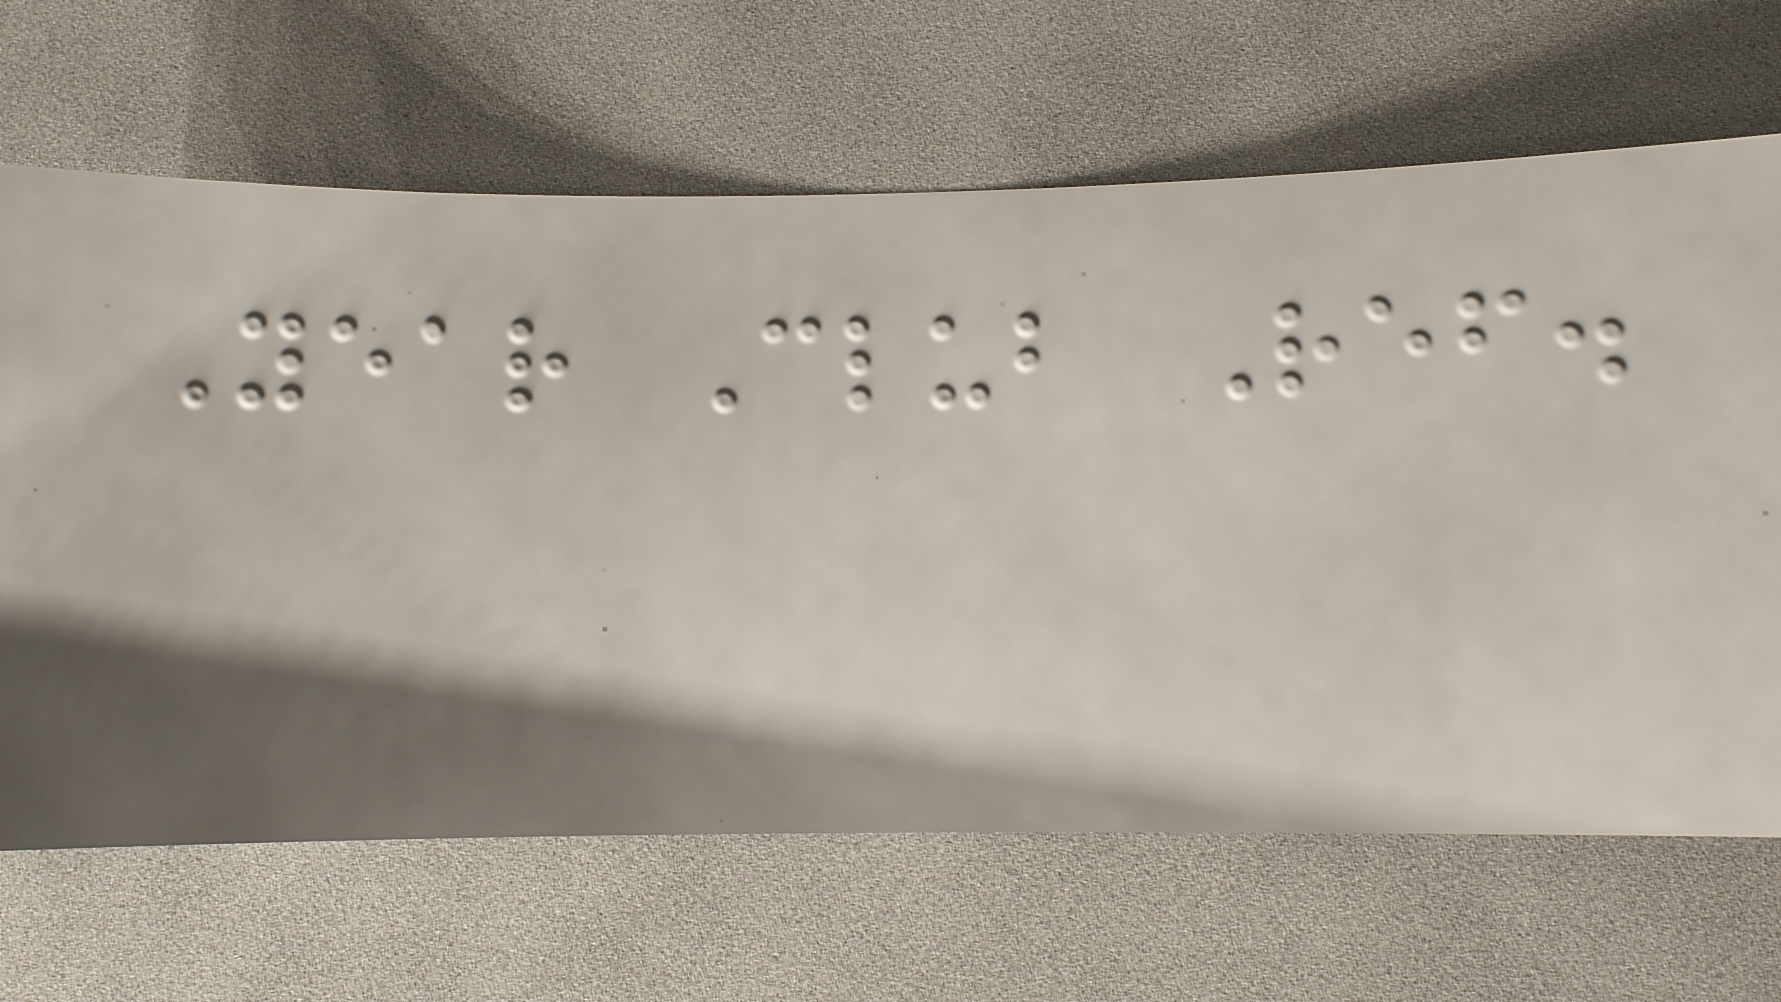Year Club Ref.
